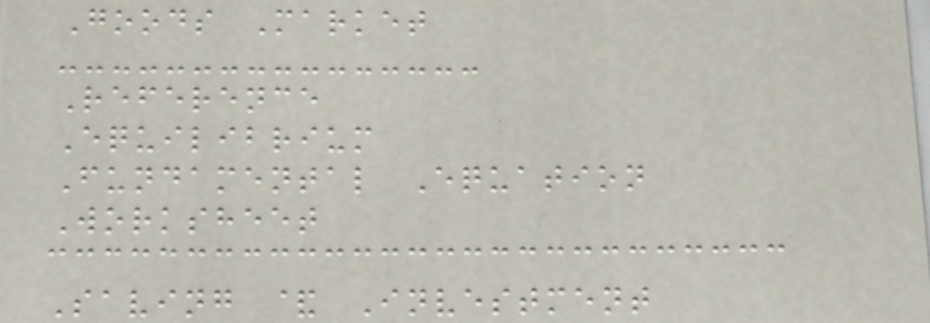Goods Market
Reference
Equilibrium
Fundamental Equation
Worksheet
Saving & Investment
